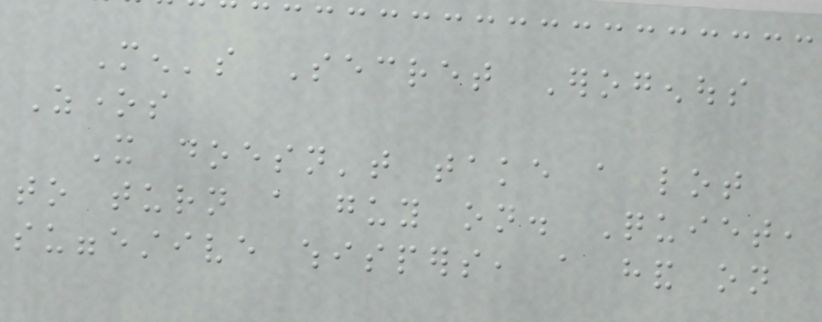Men's Secret Erogenous
Zones
It doesn't take a lot
to turn a guy on. Quiet,
suggestive whispers, a hand on
